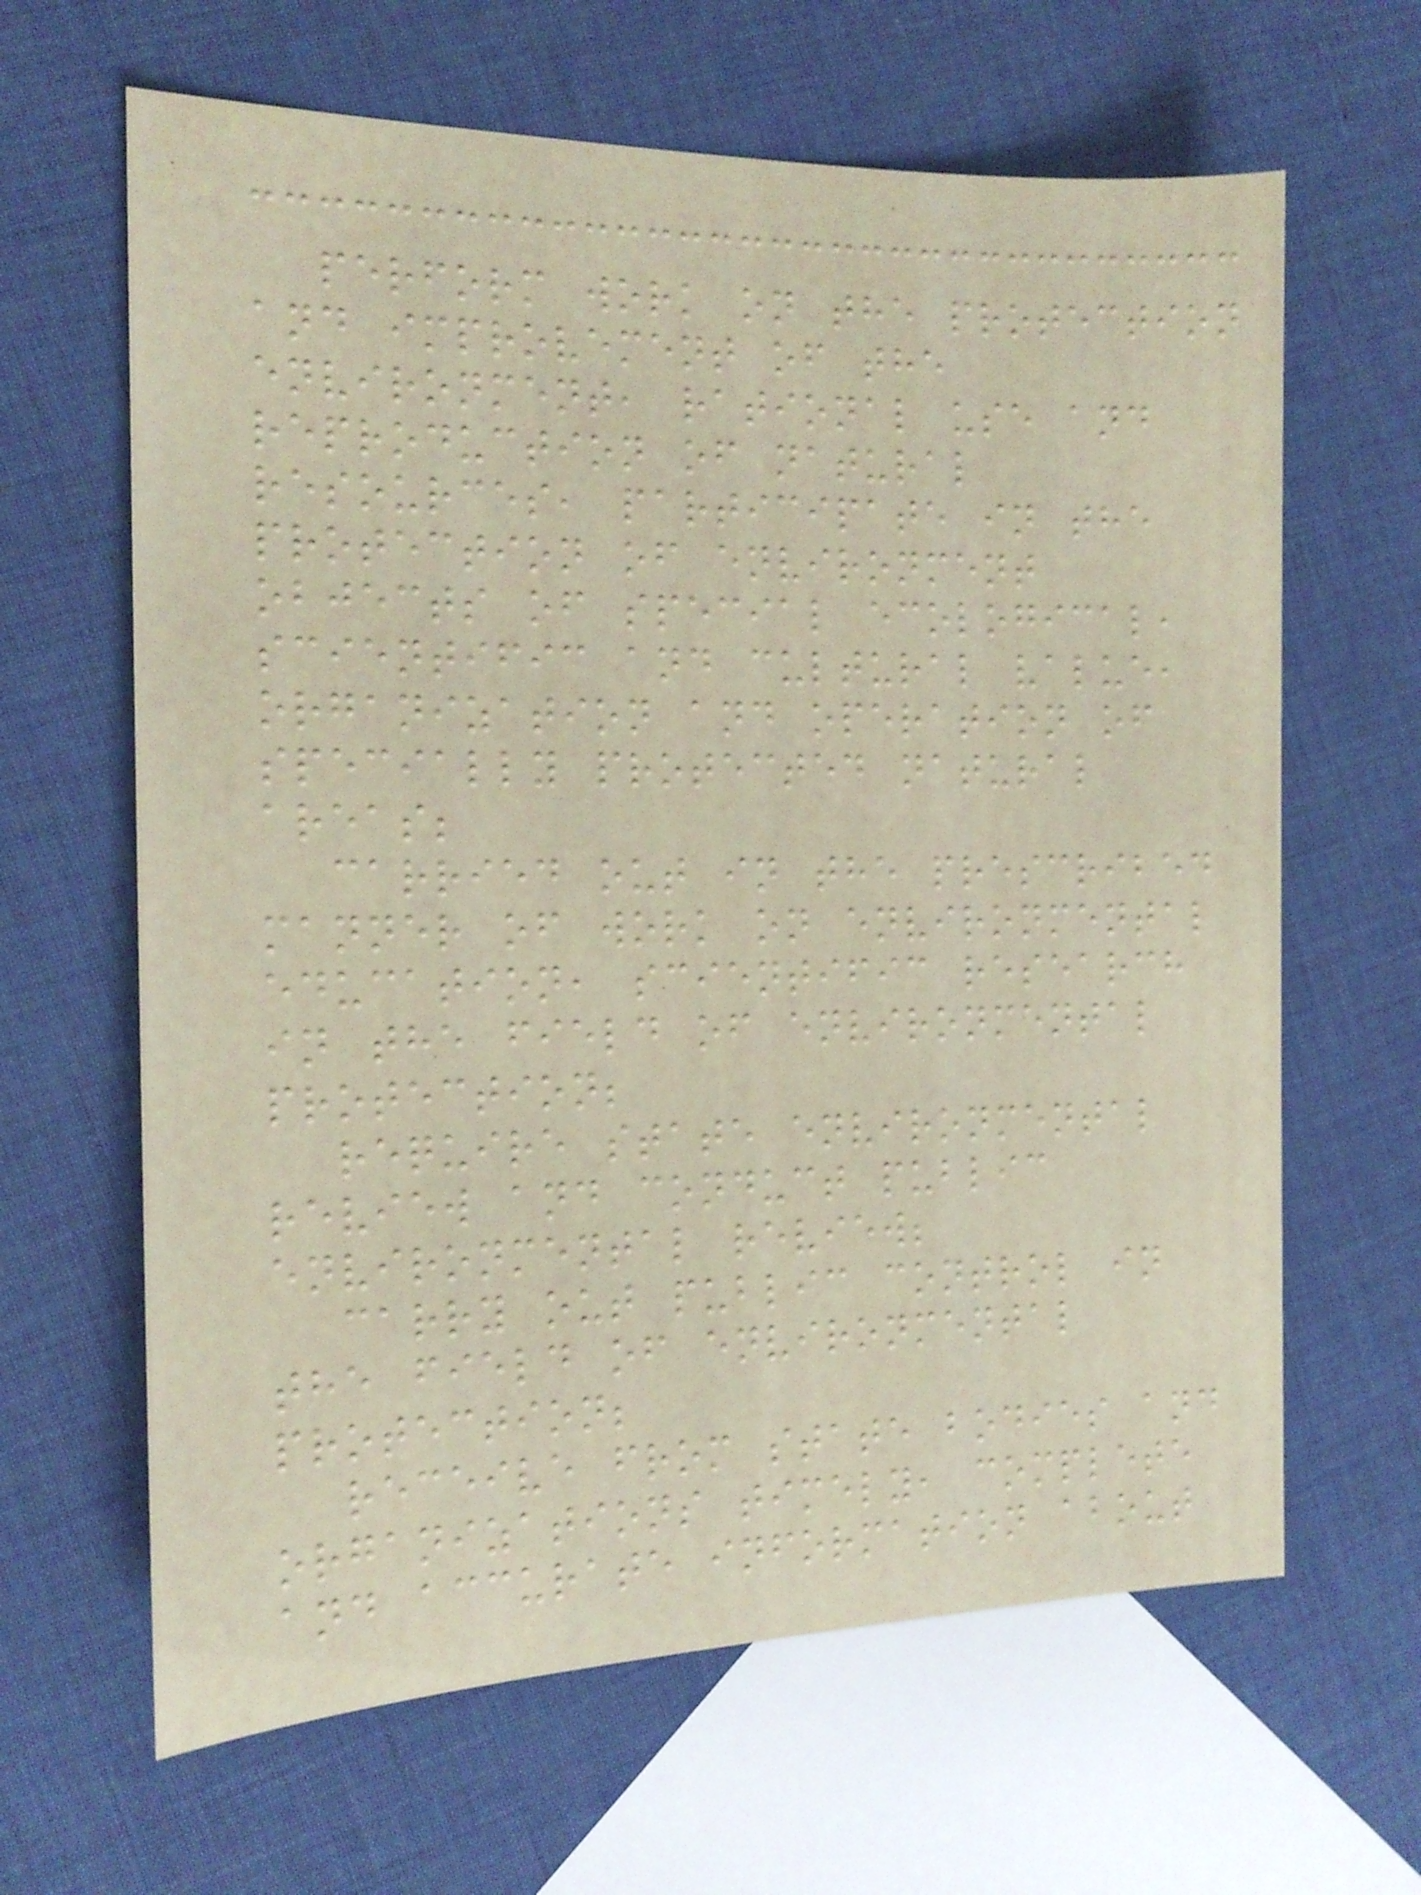perform work on the protection
and improvement of the
environment, rational use and
reproduction of natural
resources, participate in the
protection of environment
objects of special ecological,
scientific and cultural value,
organization and operation of
specially protected natural
areas;
carried out in the prescribed
manner of work on environmental
education, scientific research
in the field of environmental
protection;
require state environmental
review and conduct public
environmental review;
carry out public control in
the field of environmental
protection;
receive from state bodies and
organizations timely, complete
and accurate information about
